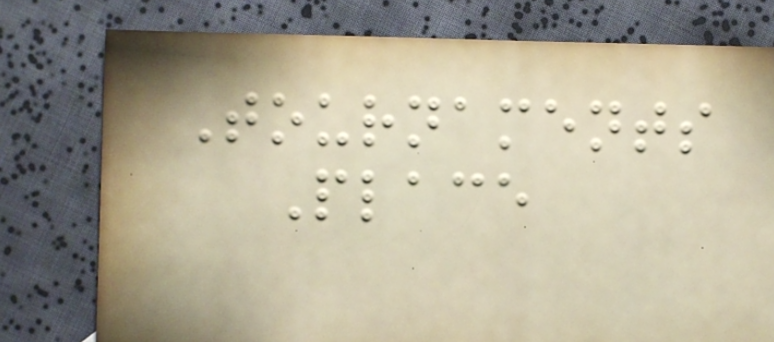Tournaments
Place
